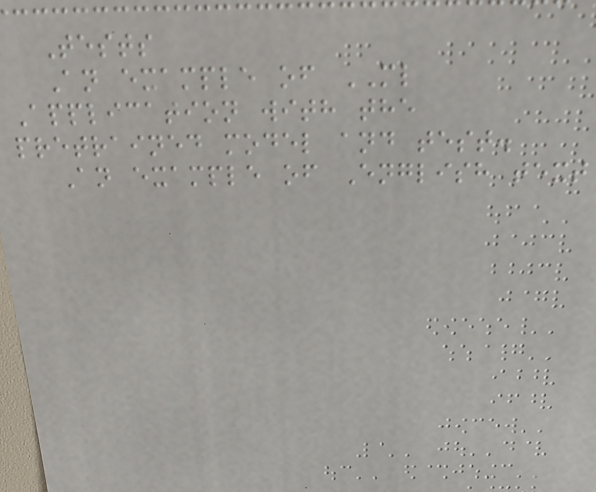Tests
An example of ML
Application with the
pretrained model and test.
An example of English text
